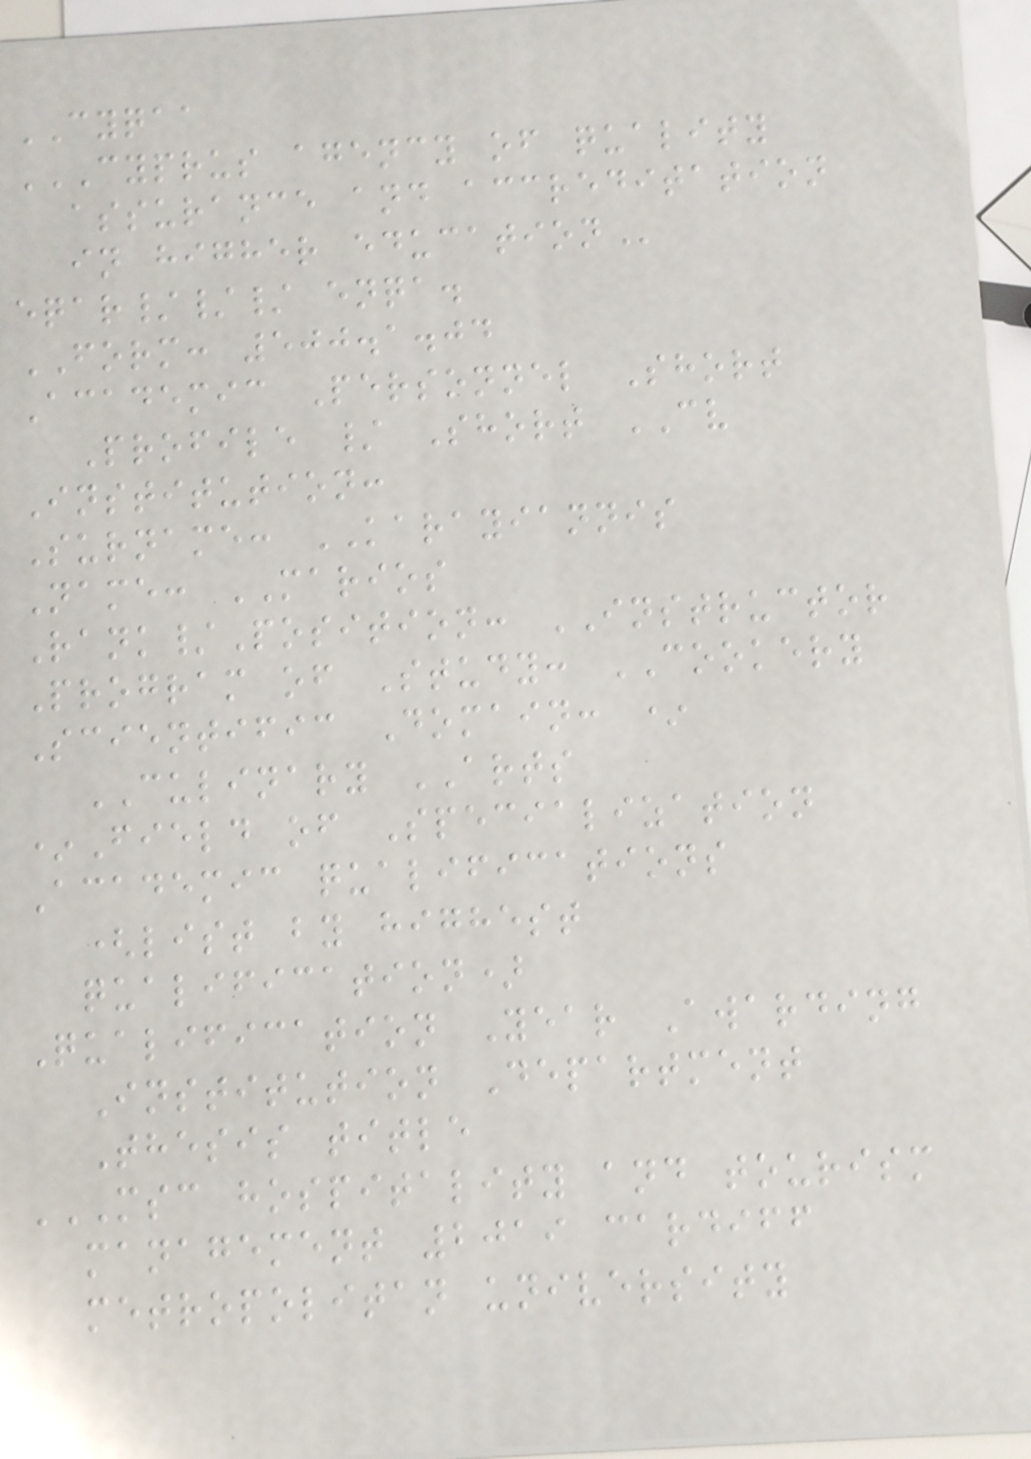CYQAA
CYPRUS AGENCY OF QUALITY
ASSURANCE AND ACCREDITATION
IN HIGHER EDUCATION
eqar/// enqa.
FORM: 500.1.04
Academic Personnel Short
Profile / Short CV
Institution:
Surname: KARAYIANNIS
Name: MARIOS
Rank/Position: INSTRUCTOR
Program of Study: COOKERY
Scientific Domain: *
CULINARY ARTS
*Field of Specialization
Academic qualifications
(list by highest
qualification)
Qualification Year Awarding
Institution Department
Thesis title
MSC HOSPITALITY AND TOURISM
MANAGEMENT 2019 CARDIFF
METROPOLITAN UNIVERSITY
